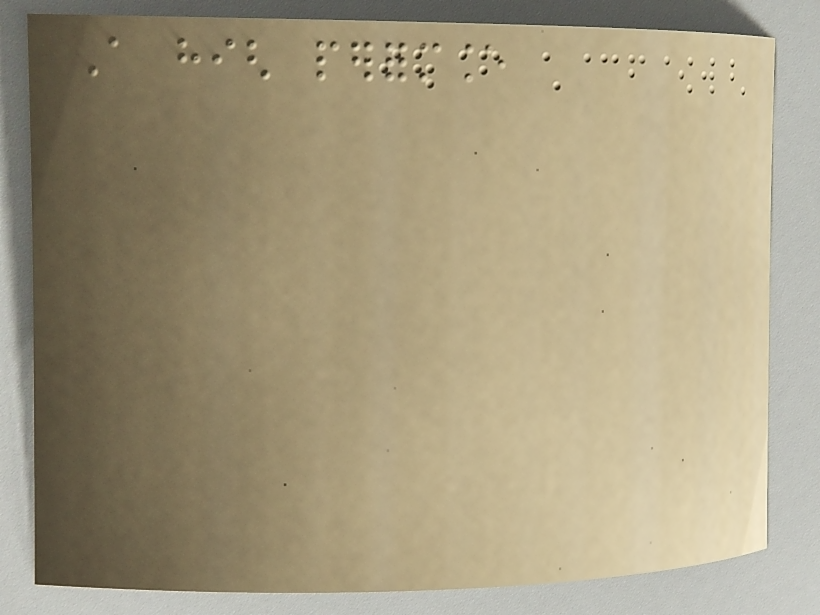A high performance
